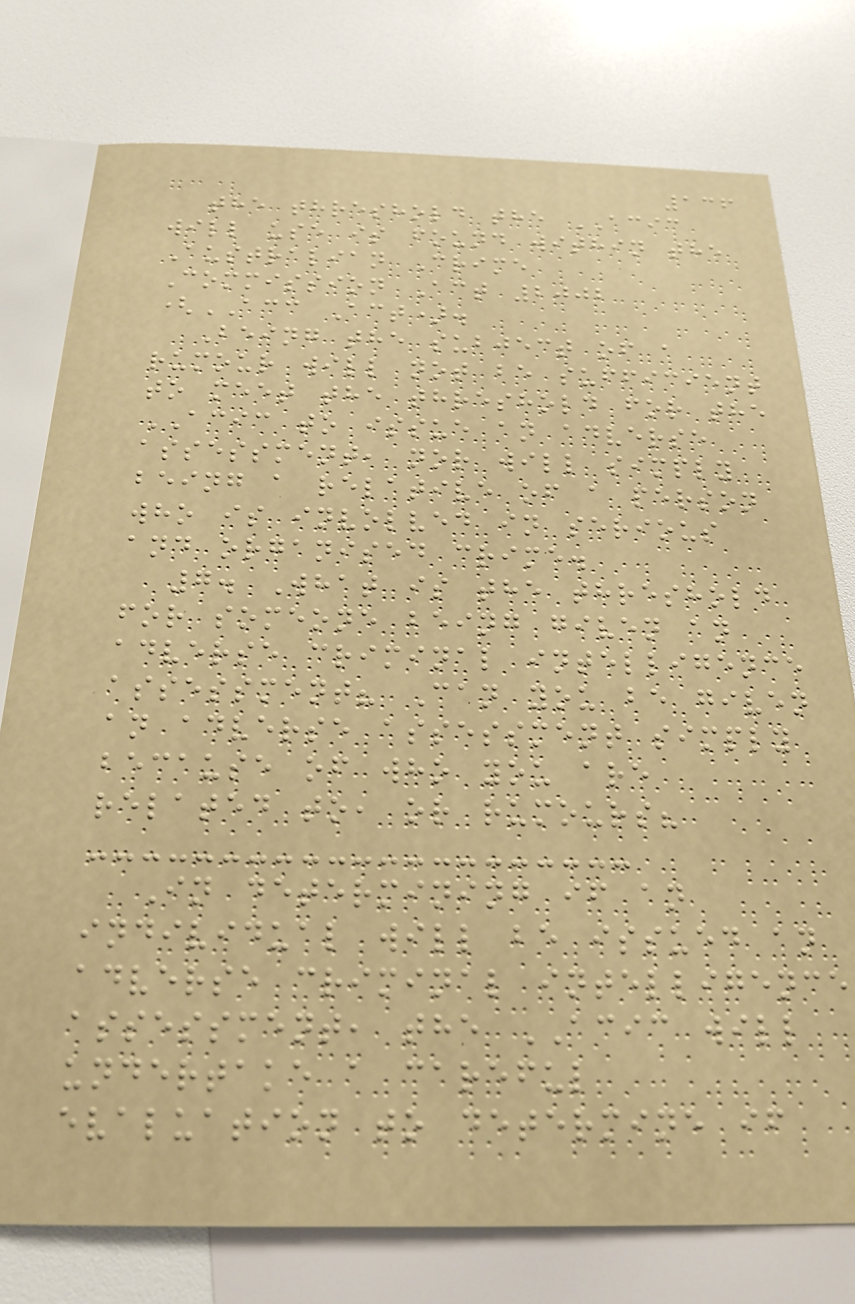136
the threshold the ACIC
will use is found within the
Australian Crime
Commission Act 2002
(ACC Act).
Being the subject of a
rumour will not be sufficient
to meet the threshold for the
ACIC to issue an adverse
assessment, nor will simply
being a relative of a person
who is involved in serious
and organised crime.
7. What is the threshold
for someone being given an
adverse criminal intelligence
assessment? Can you be given
an adverse assessment simply
because of who you are
related to, or rumours?
In determining if an
individual will be issued an
adverse criminal intelligence
assessment, the ACIC will
undertake a careful
evaluation to determine if
